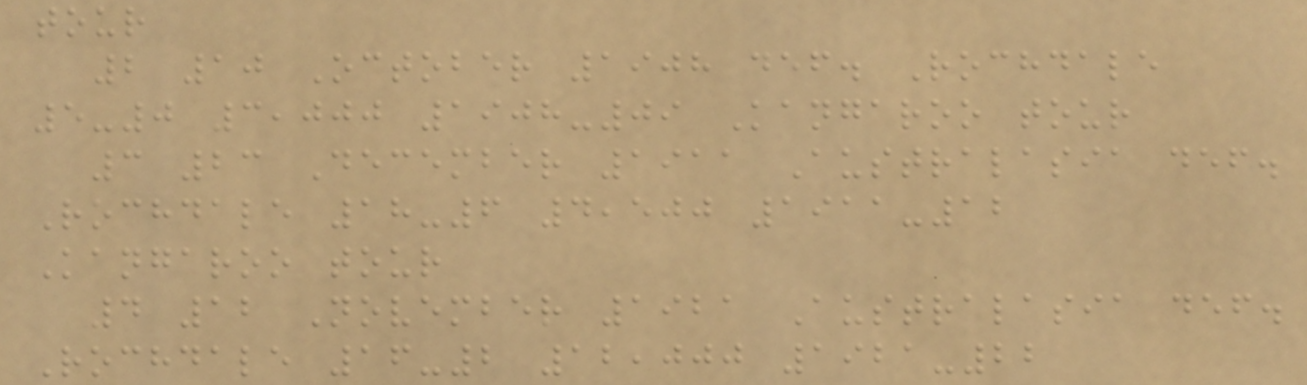tour
2 10 October 1908 def. Rochdale
5-0 3,000 1908-09 Kangaroo tour
3 23 December 1911 Australasia def.
Rochdale 18-6 4,500 1911-12
Kangaroo tour
4 12 November 1921 Australasia def.
Rochdale 16-2 12,000 1921-22
